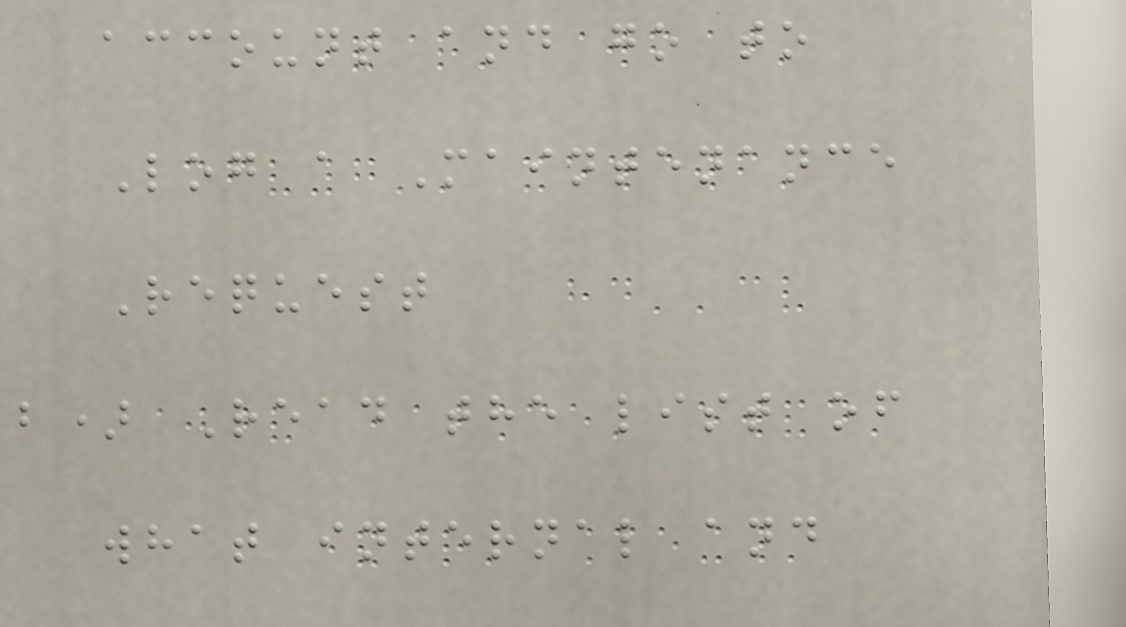account and go to
Log a Maintenance
Request
b) Read the list of
what internal and
